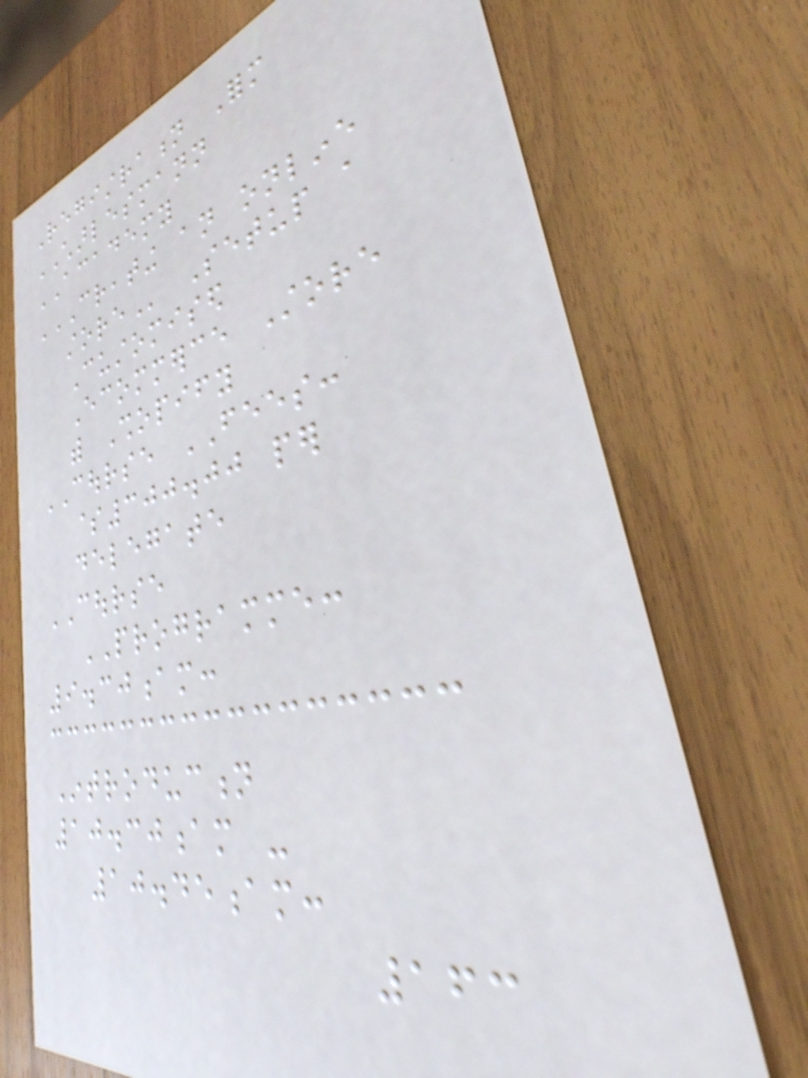Registration Form
CHARLESMANN
ACADEMY
CREATING AN ONLINE
STORE Setup a
Customised
Ecommerce Store
with Shopify
COURSE FEES:
$300.00 per
delegate
COURSE
PROGRAMME:
9.30am:
Introduction
10.30am -
10.45am:
163
